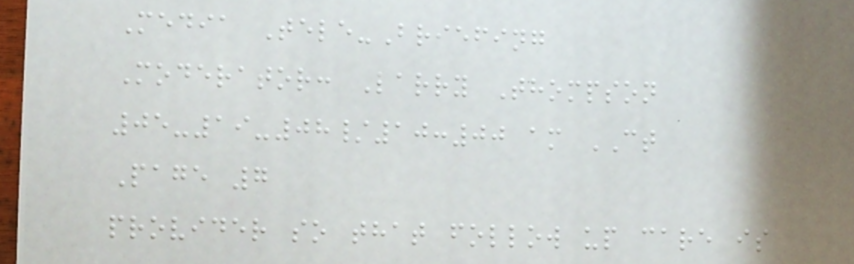Media Tele-Briefing
Moderator: Larry Thompson
05-19-08/10:00 am CT
Page 7
provider so that follow up care is
